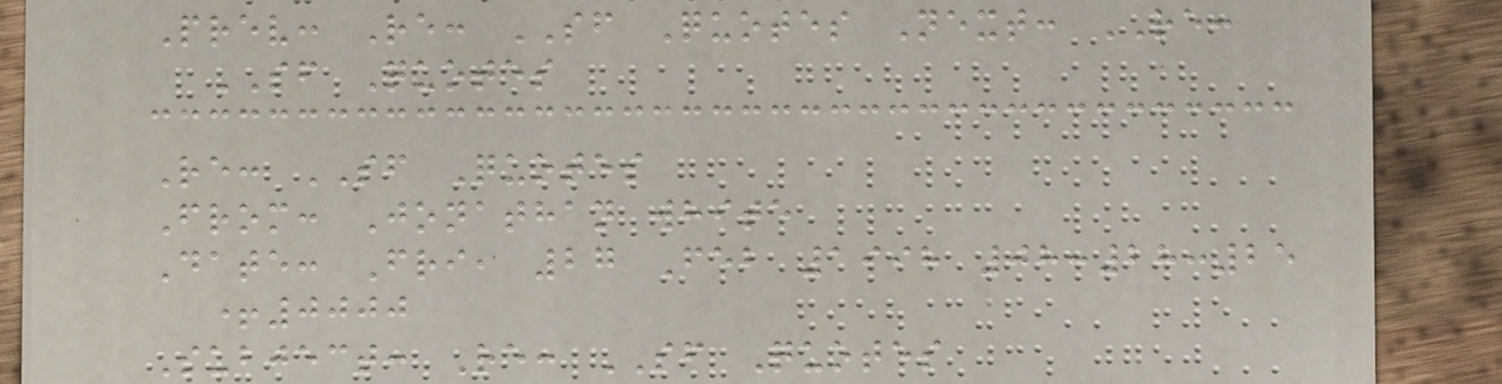Prev: Re: SF Quotes Next: RE:
SF Quotes
Re: SF Quotes
From: Jonathan white
Date: Fri, 27 Feb 1998 08:28:25
+0000
Subject: Re: SF Quotes
